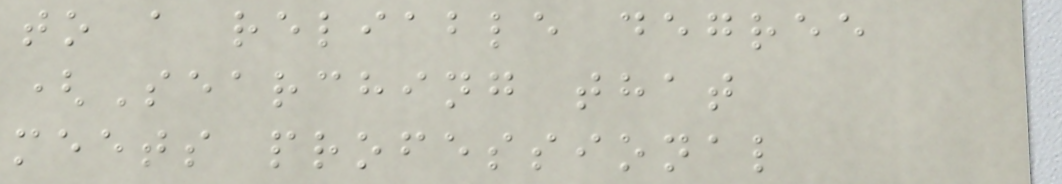to a reliable degree
(Searching that
meets professional
